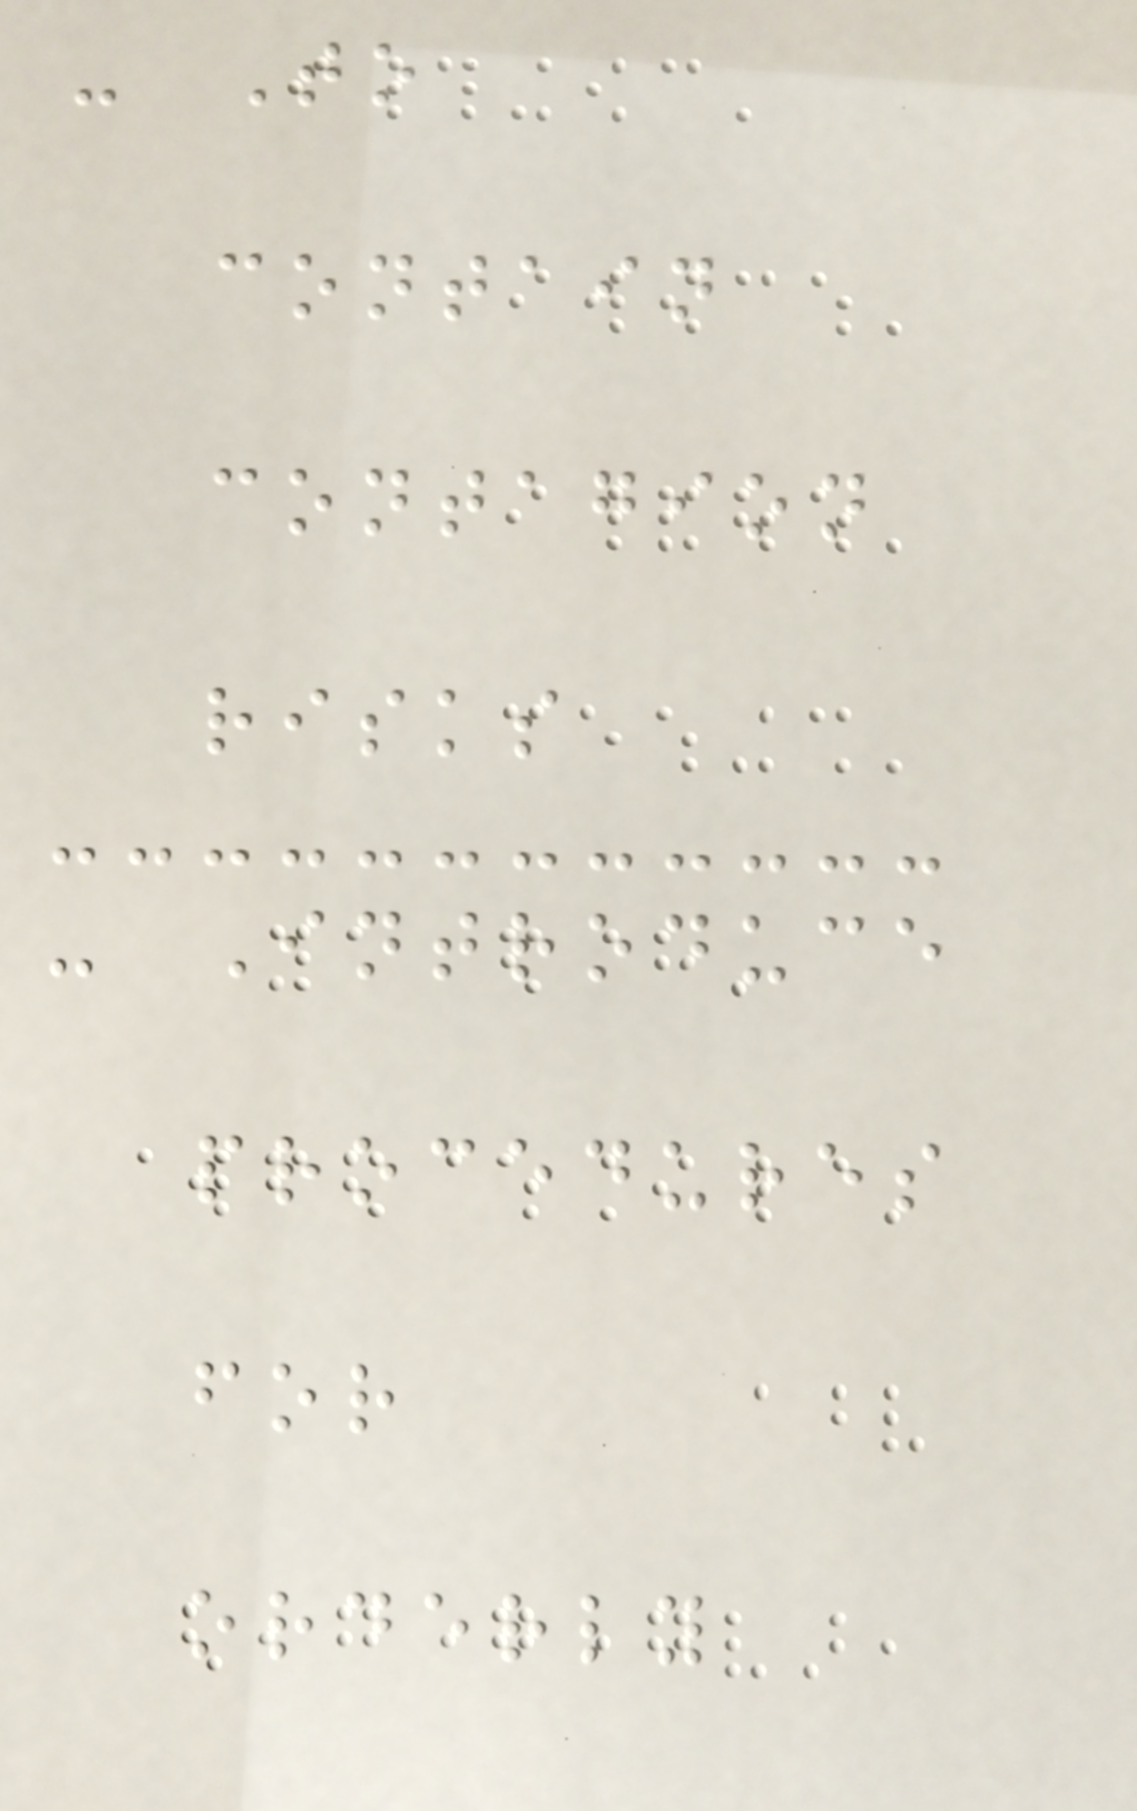- To
contain
contagion
risks
- Introduce
procedures
for
orderly
